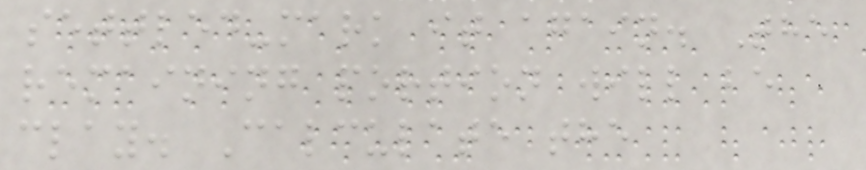settled-mark it again. The
remaining portion will be
clay. Calculate the
